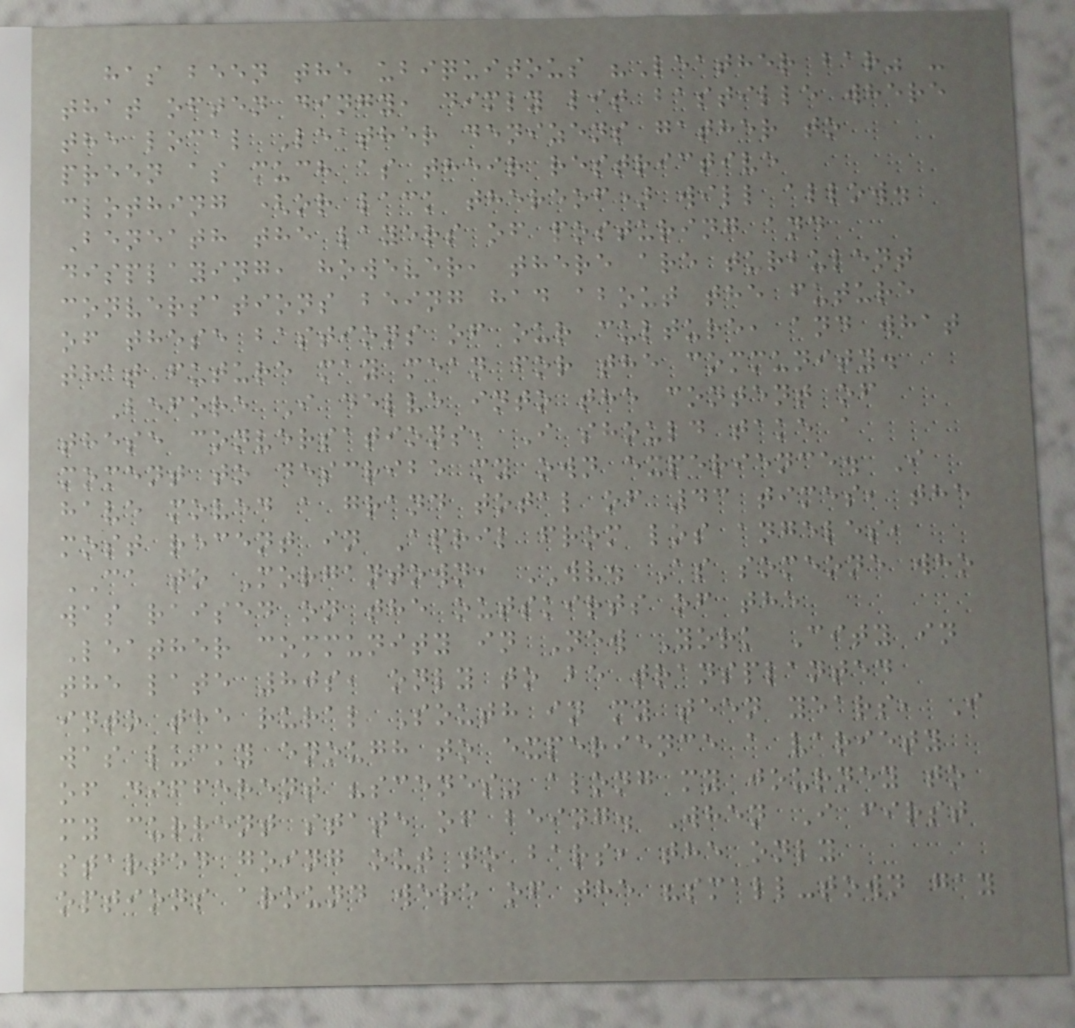has been the ubiquitous "Leather bar" -
that often dingy, dimly lit bastille where
the local Leather denizens gather to
preen as much as their restrictive
clothing (or lack thereof) will allow.
Beneath the layers of posturing and
displaying, however, there are turbulent
conversations being had about the future
of these bastions of our culture, and what
that future may mean for the community.
Before I delve into the content of
these conversations, I should take a
moment to describe my own experience. I
have moved a grand total of 43 times, the
most recent in April from los angeles,
CA to Morgantown, WV. As someone who
was raised on the outskirts of the
Leather community in New York City in
the late 80s, only to be transplanted
into the rural South in my teen years, I
was lucky enough to experience a variety
of different "scenes" along my journey to
my current state of being. When I first
started going out to bars, the only
options around were of the "small-town gay
